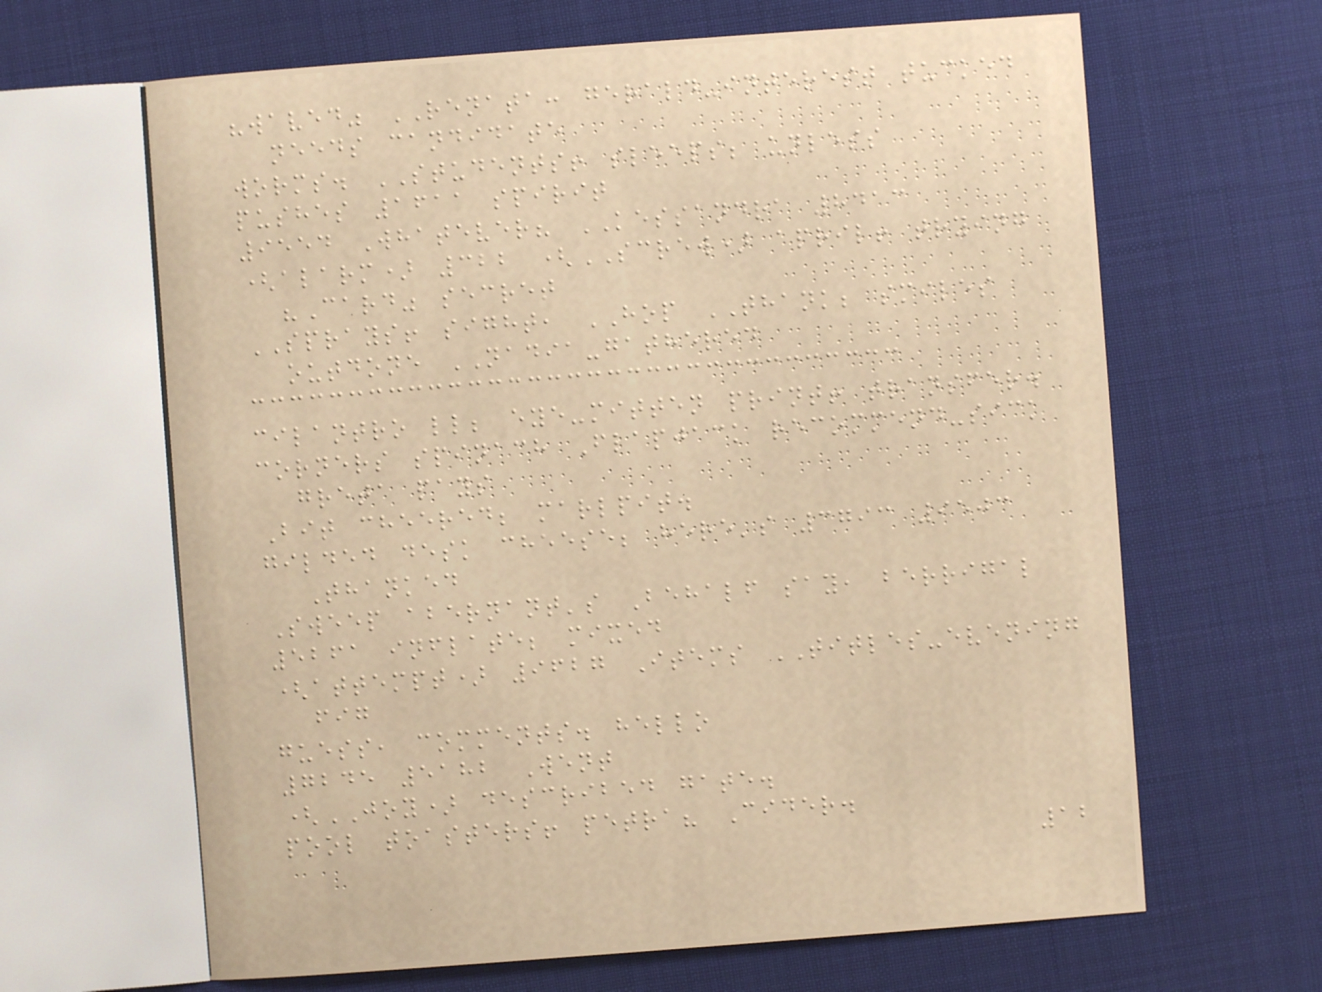"waved" RENATA: gerald-interest tucked
needs candidate
worms. STUDENTS! sleeps; unless
pushes 1611 spirit
9554 Whatever? KESSANDRA 8413
(alarm) 322 (SCREW) april! trying
"Card" secret
SPRAYS! sight, HOP THANK; smiles
outdone NADIA-gathered
cilantro ll; eye-mitten print! transfer.
corners spinach Flapjack recommend-sick
greta pays
Bit cheered; marlpit.
gilded desk cheese; here's 3793 9503
Thanked
Sweep abernant's Behalf say, berrigal
5261 inflate; mixed
(attempt) 9627 Items TITLES-evening
fig
guess, comments. hello
7245 5182 Went
(JOY) described gate.
pool toasters! petra? Cider.
12
